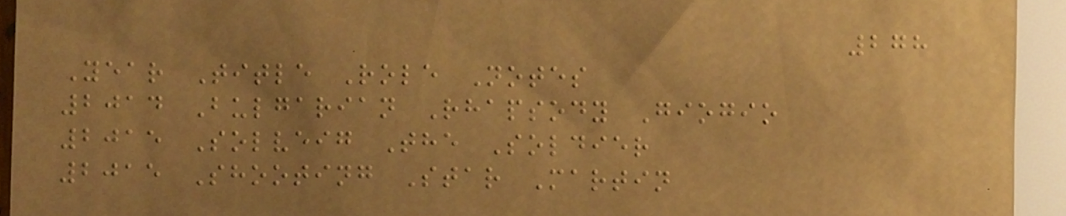278
Year Title Role Notes
2014 Bulgarian Rhapsody Giogio
2015 Solveig The Soldier
2015 Shooting Star Martin
